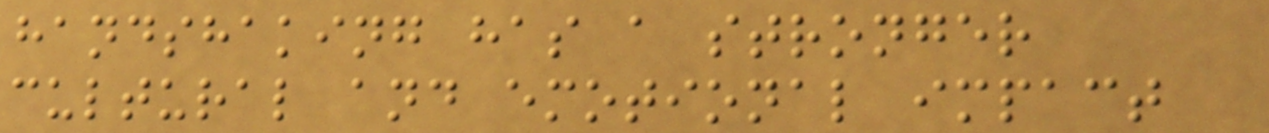handshaking has a stronger
cultural and emotional impact
